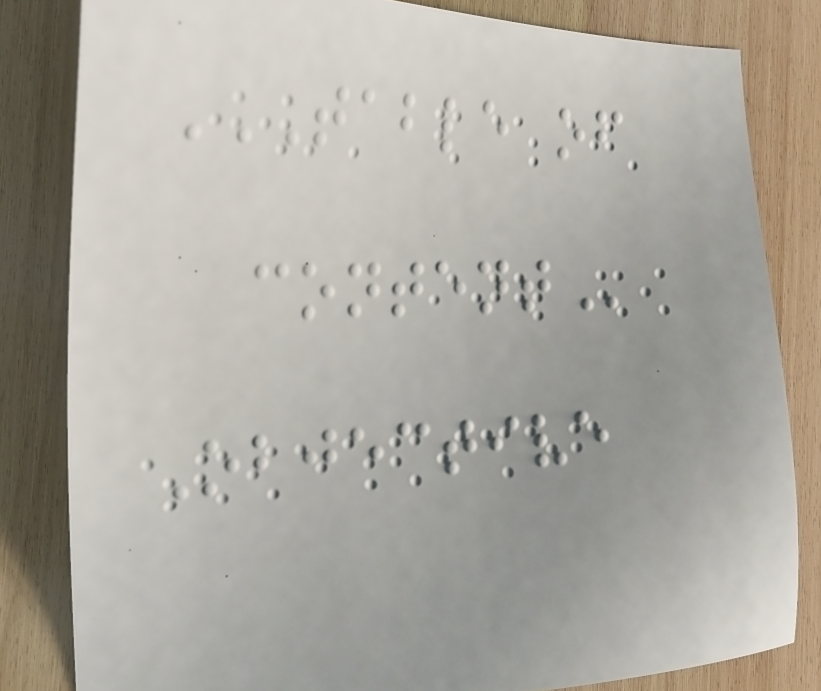TABLE OF
CONTENT
Objective
